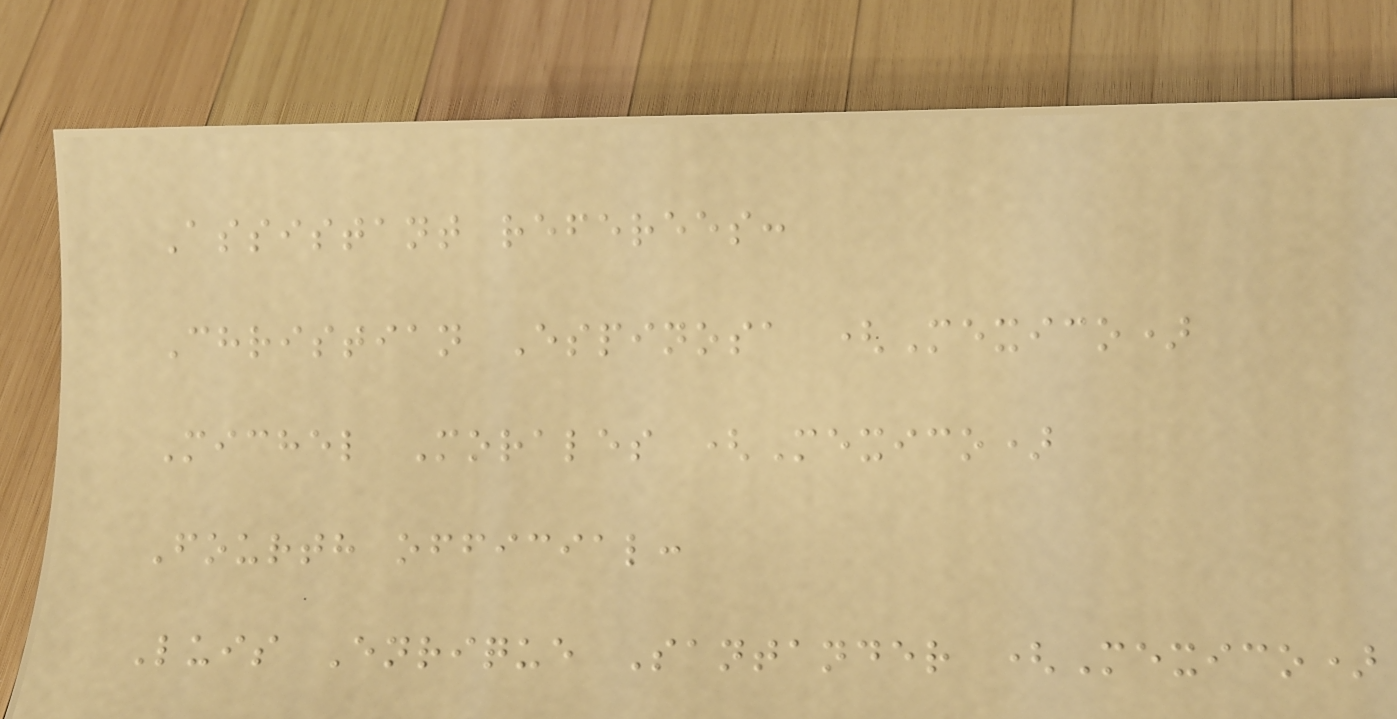Assistant referees:
Christian Espinosa (Mexico)
Michel Morales (Mexico)
Fourth official:
Luis Enrique Santander (Mexico)
